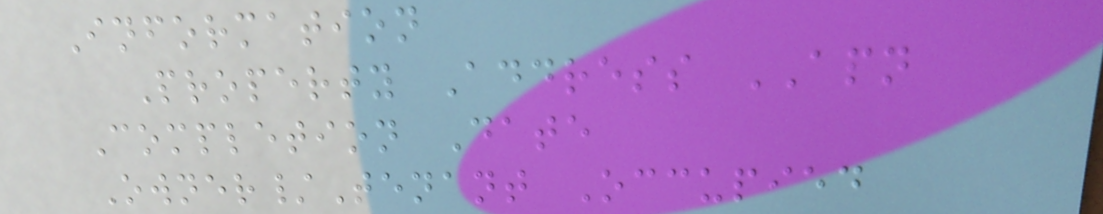Information
Property Address APN
Completion Date
Owner/Tenant Occupied
